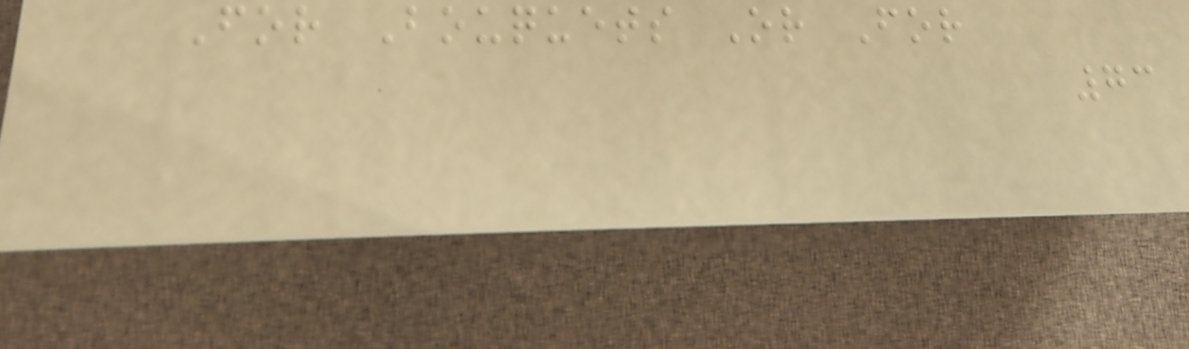For Bouquets Or For
73
